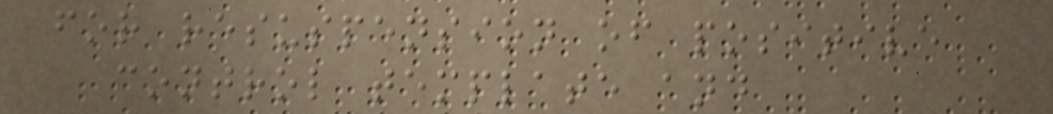for resuspension of positive
control template and
